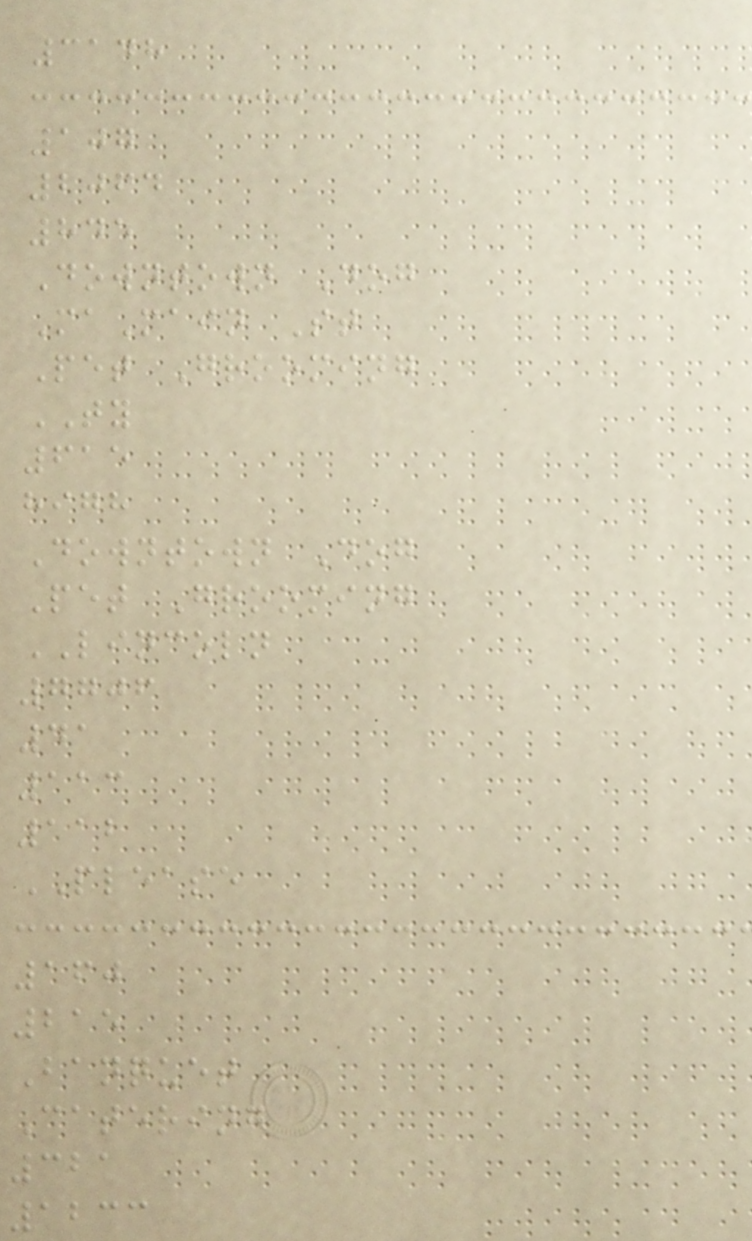3148
107
2064
845
Downtown Dog
MaMain St
Pet Grooming
TY
615
high
Downtown Dog
Pet Grooming
LINCOLN
7706
41
113
112
PLEASE
160
215
Banquet
Catering
321
1233
